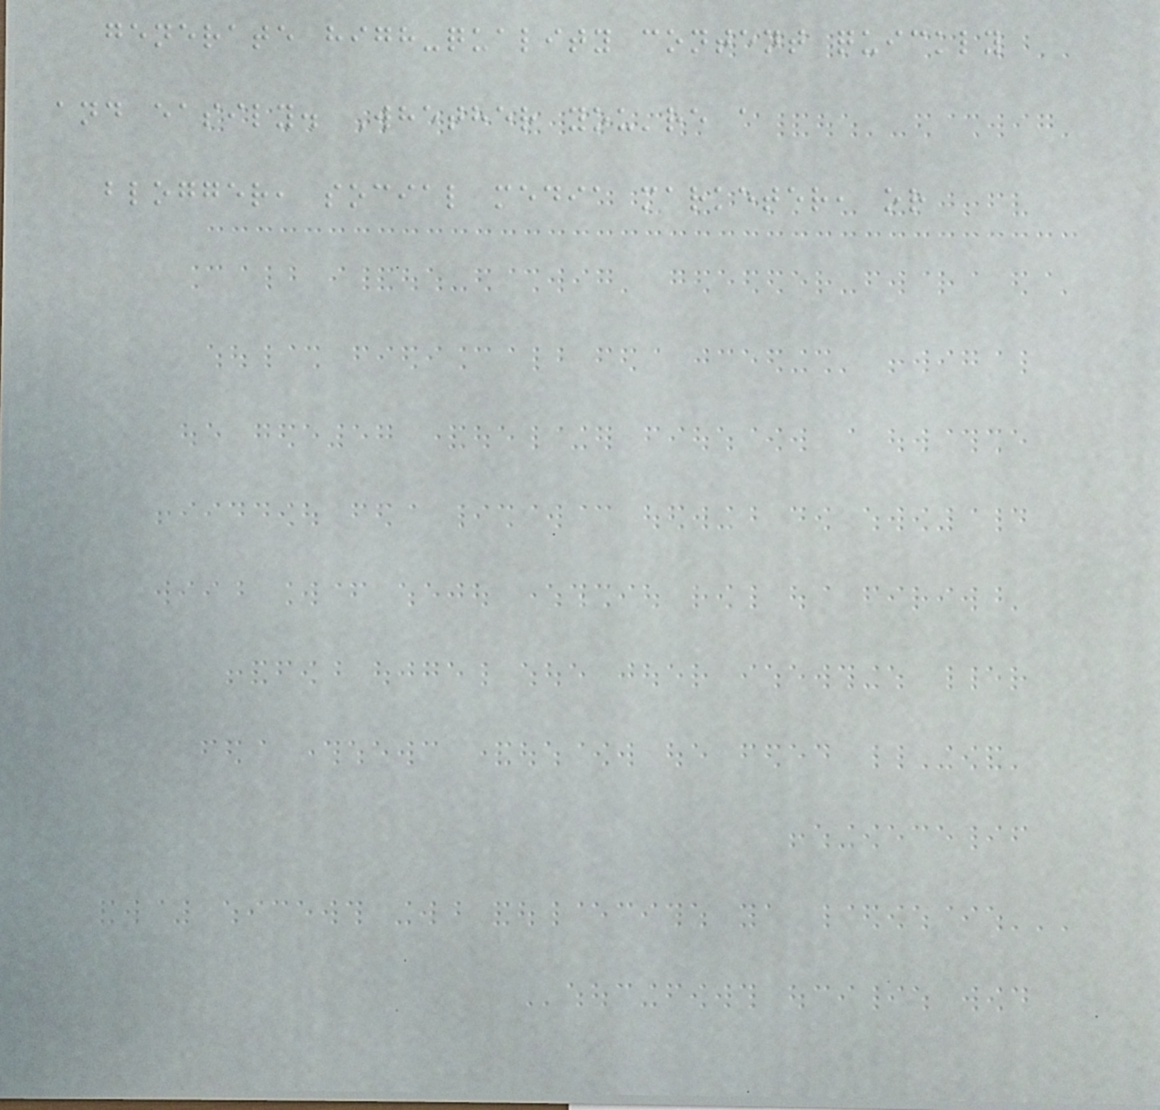generate high-quality content quickly
and easily. Whether you're a
blogger, social media marketer, or
